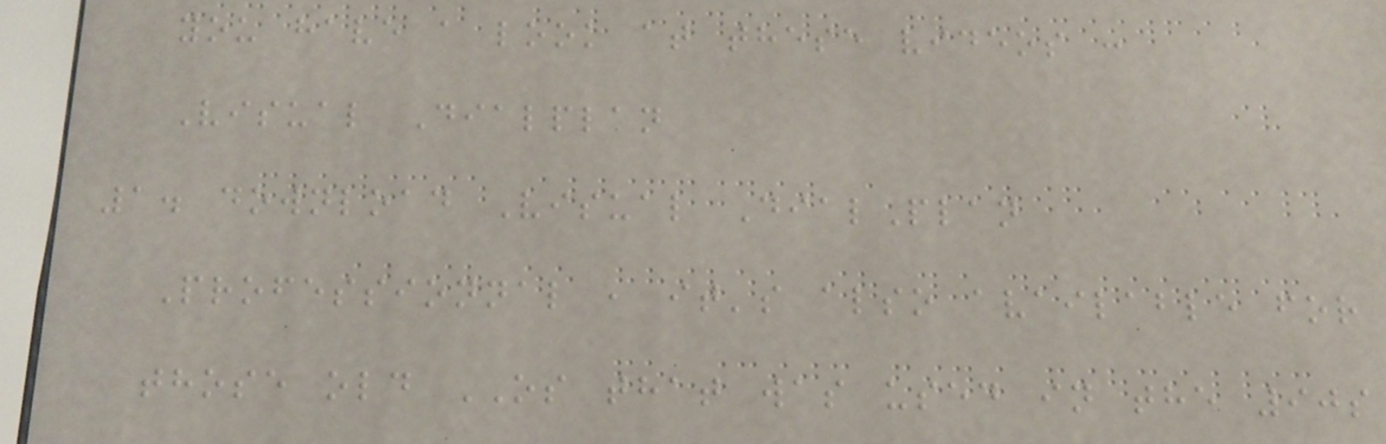you have a look at these videos :
Visual Dialplan
1. download Visual DialPlan
Professionnal , it's also available for
those old OS that was used in the 90s
